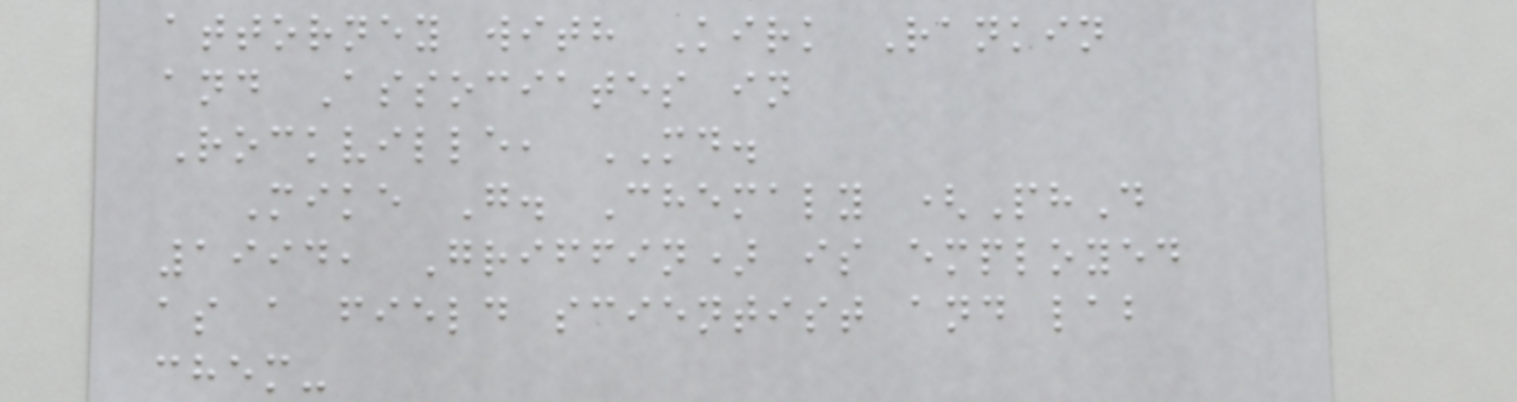attorney with Kirk Rankin
and Associates in
Rockville, MD.
Mike G. Chemaly (PhD
1994, Griffin) is employed
as a field scientist and lab
chem-
